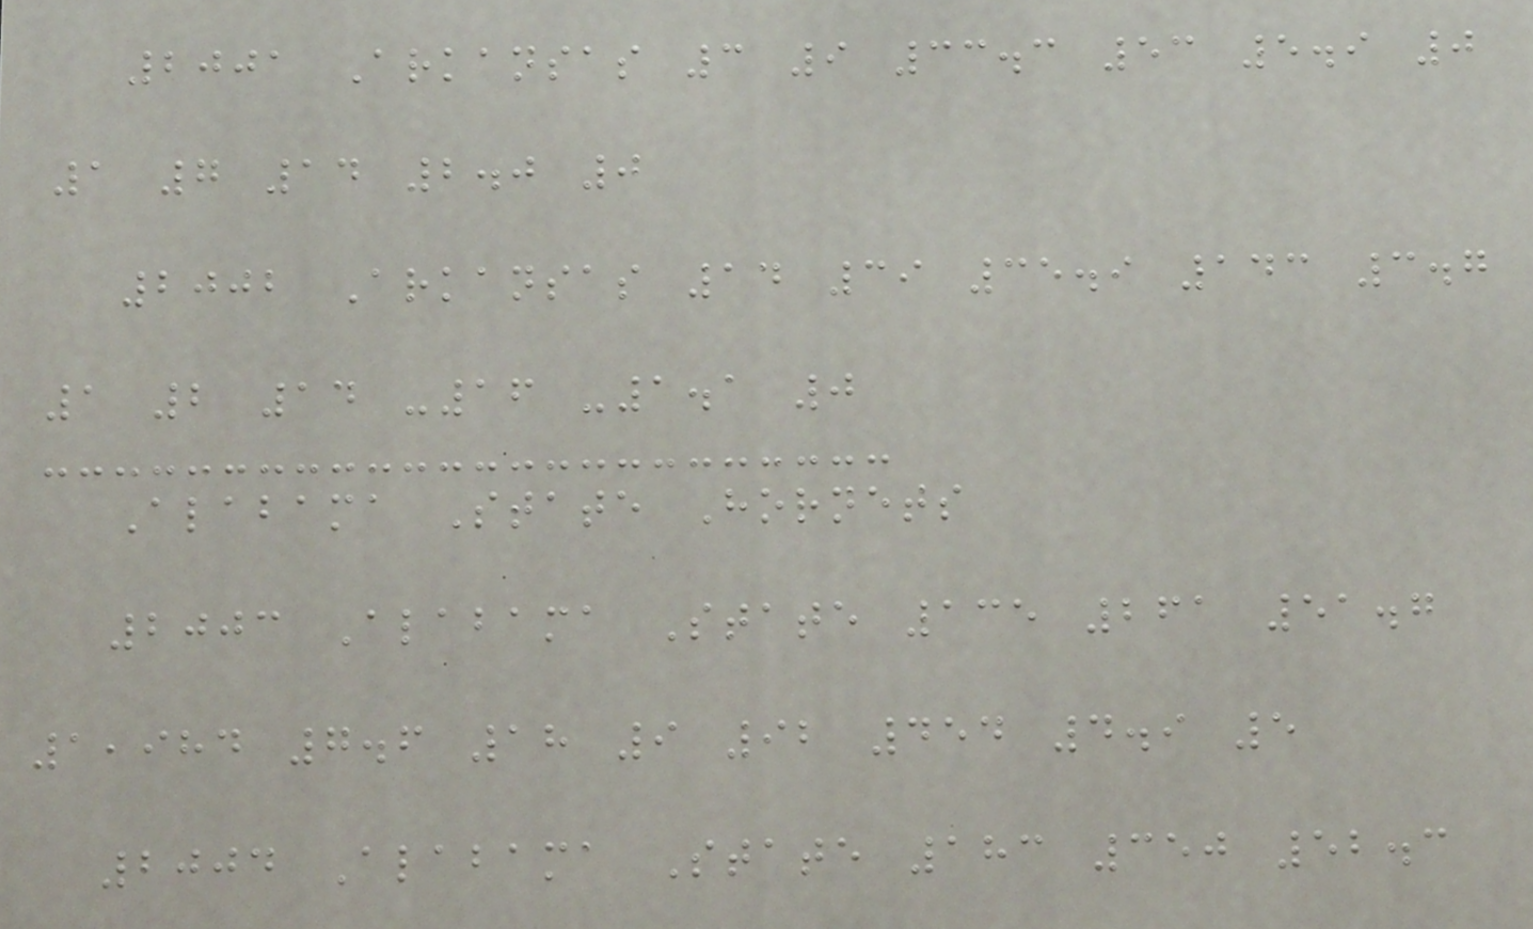2001 Arkansas 3 9 33.3 53 5.9 0
1 7 14 2.0 0
2002 Arkansas 14 39 35.9 143 3.7
1 2 14 -16 -1.1 0
Alabama State Hornets
2003 Alabama State 135 261 51.7
1,984 7.6 18 9 92 454 4.9 5
2004 Alabama State 183 350 52.3
